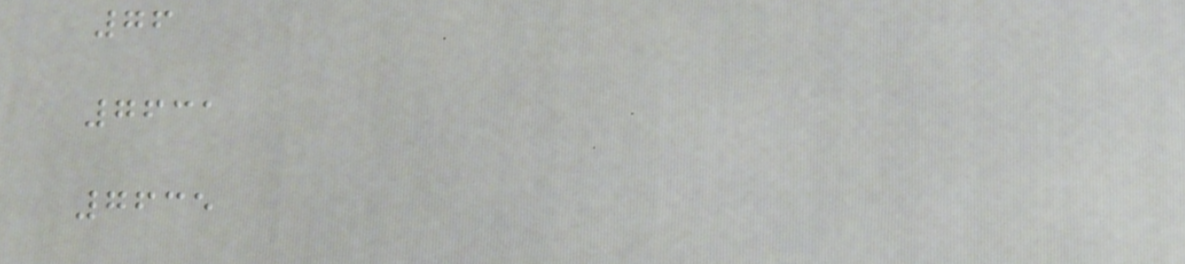76
7631
7635
